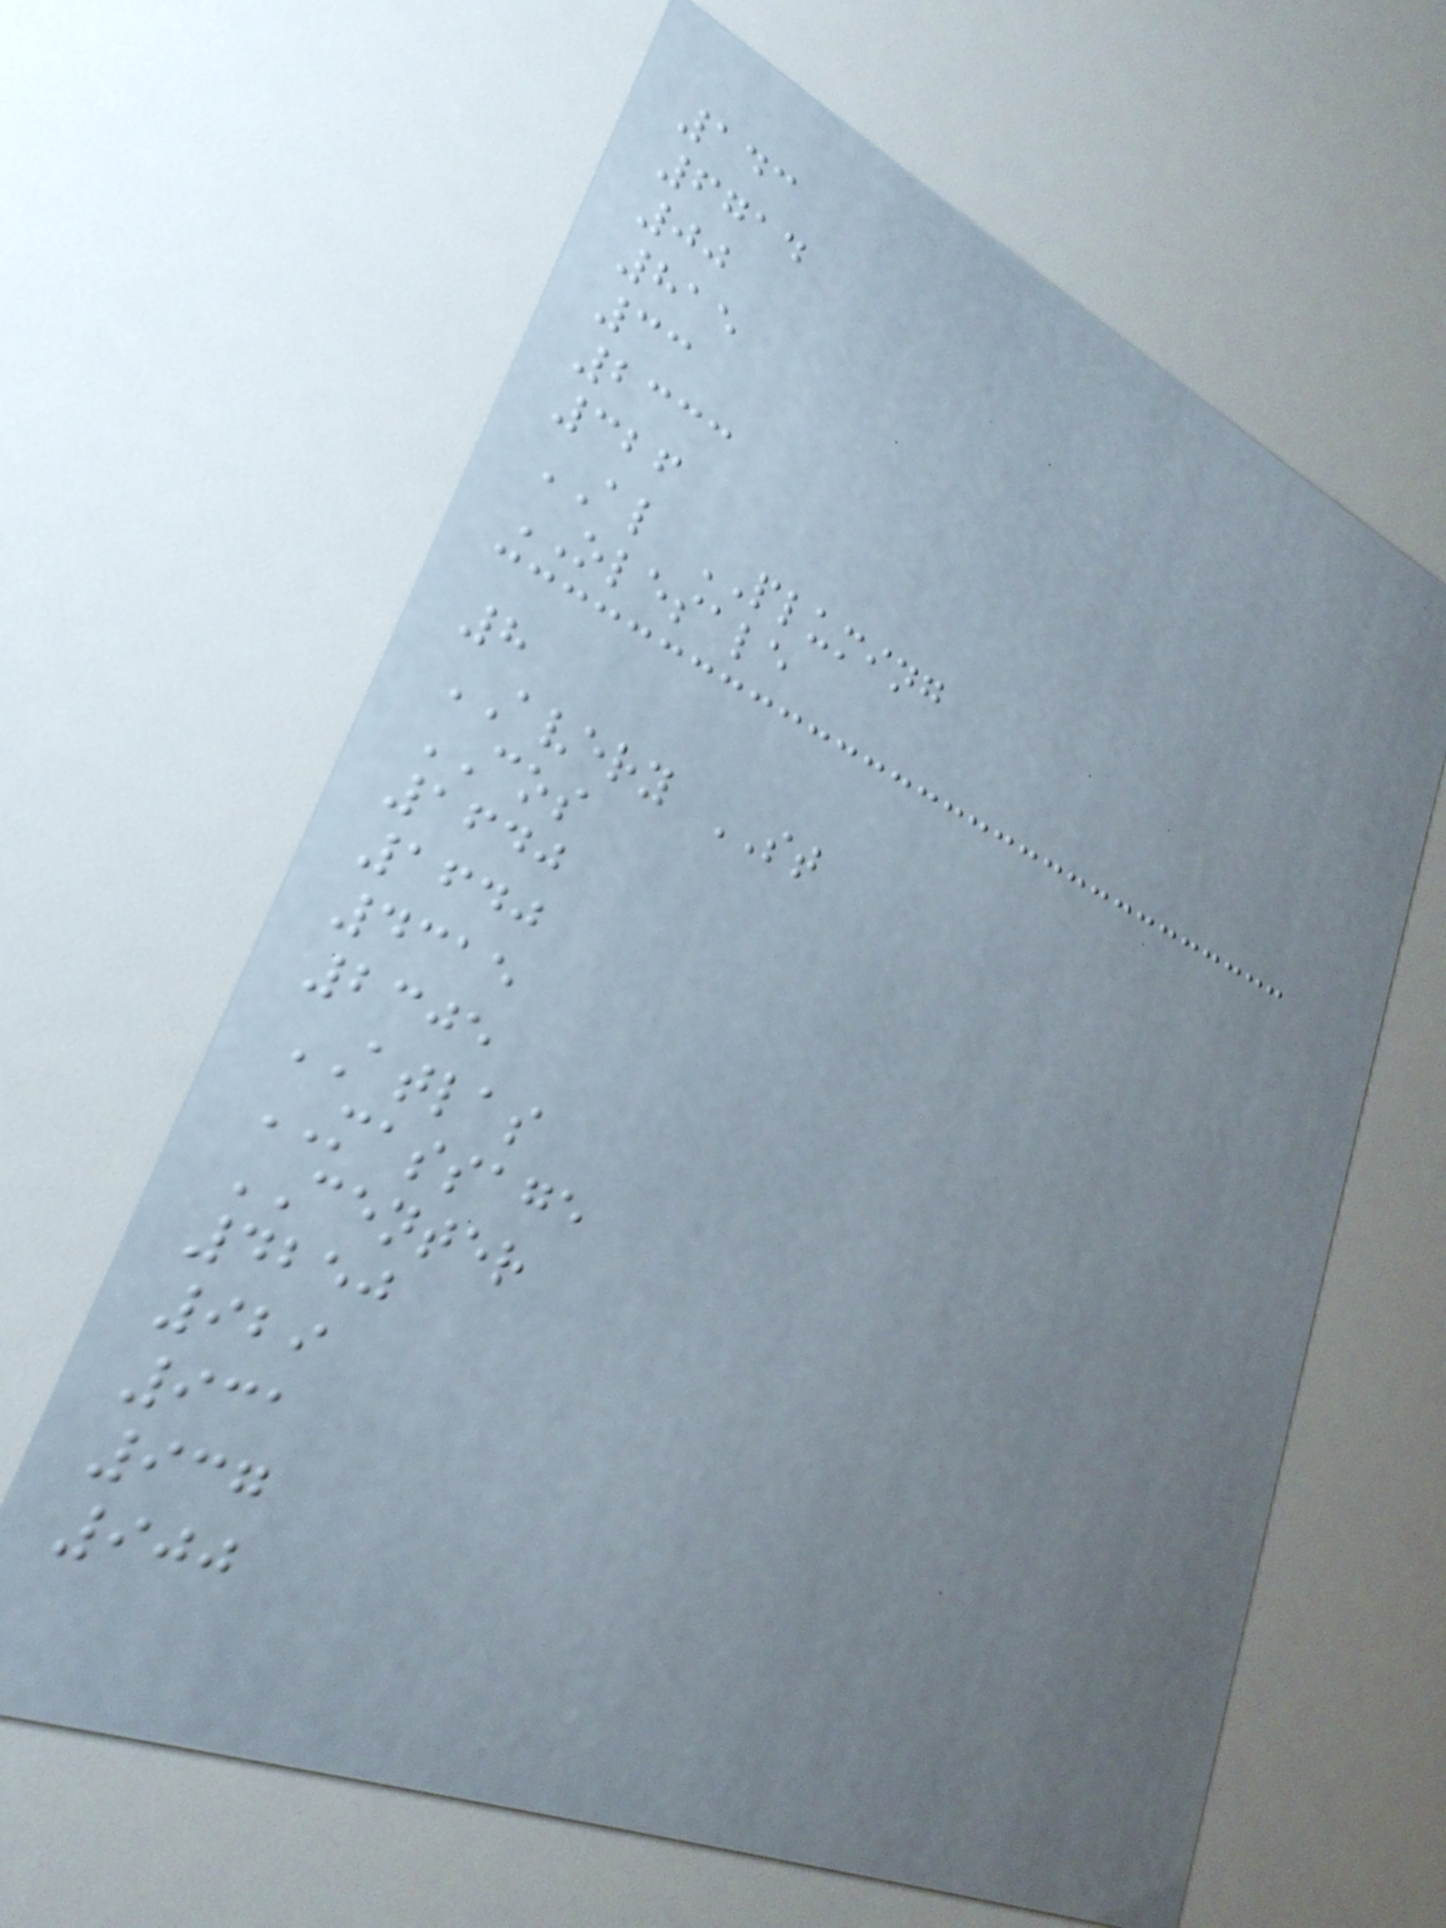143
6714
00
815
33
2333
326
AL PLUMING
OLESALE
8
AVERY ST
COS
1640
1640
4315
2305
ATLAS
MASSAGE
CENTER
4250
929
931
937
900
